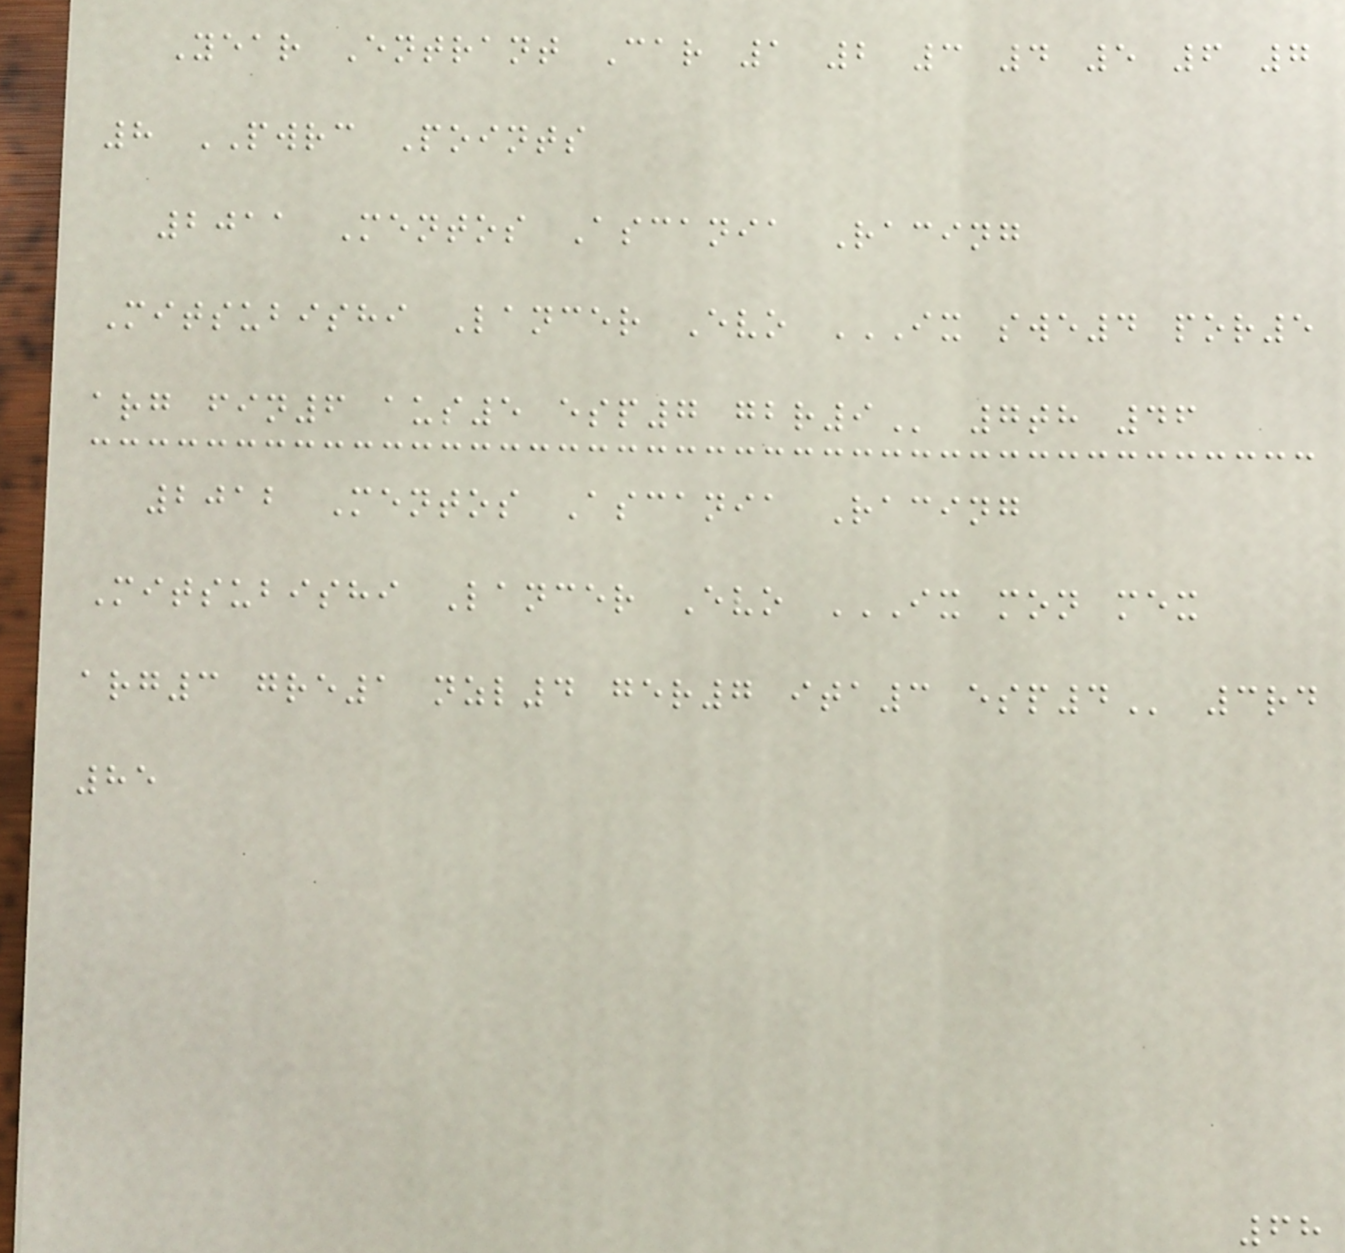Year Entrant Car 1 2 3 4 5 6 7
8 PWRC Points
2011 Mentos Ascania Racing
Mitsubishi Lancer Evo IX SWE4 POR5
ARG FIN6 AUS5 ESP7 GBR9 7th 46
2012 Mentos Ascania Racing
Mitsubishi Lancer Evo IX MON MEX
ARG3 GRE1 NZL4 GER7 ITA3 ESP4 3rd
85
68
